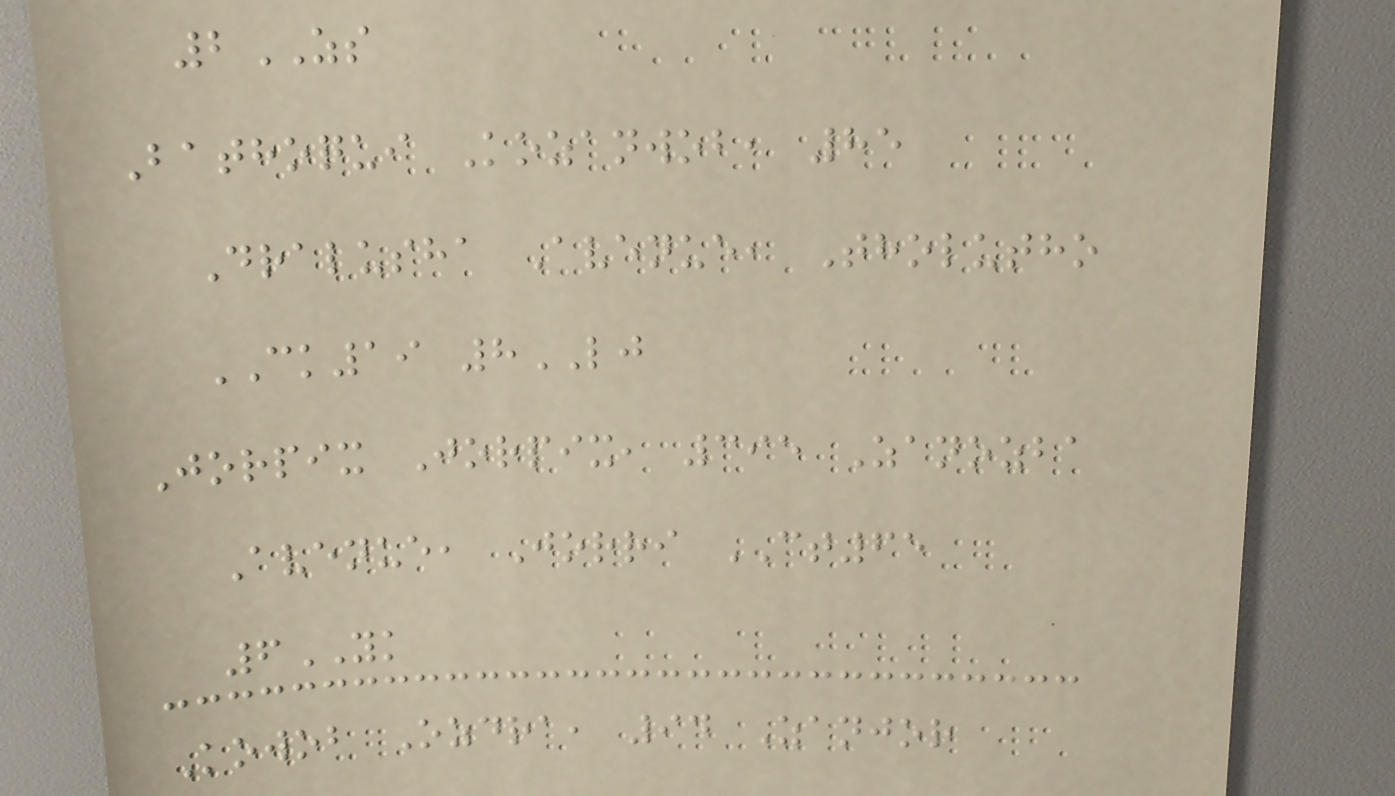2ZS
Bathoqui Kozanwob, 85
Dralusha Avenue, Tholutho
CK19 8LJ
Jorpix Jorpix, 395 Zanozba
Avenue, Jorri CT65
6YK
Kowob Ozdra, 94 Zanjor
